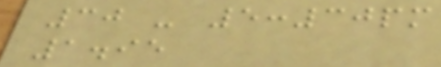30 - 5:30pm
1.95
